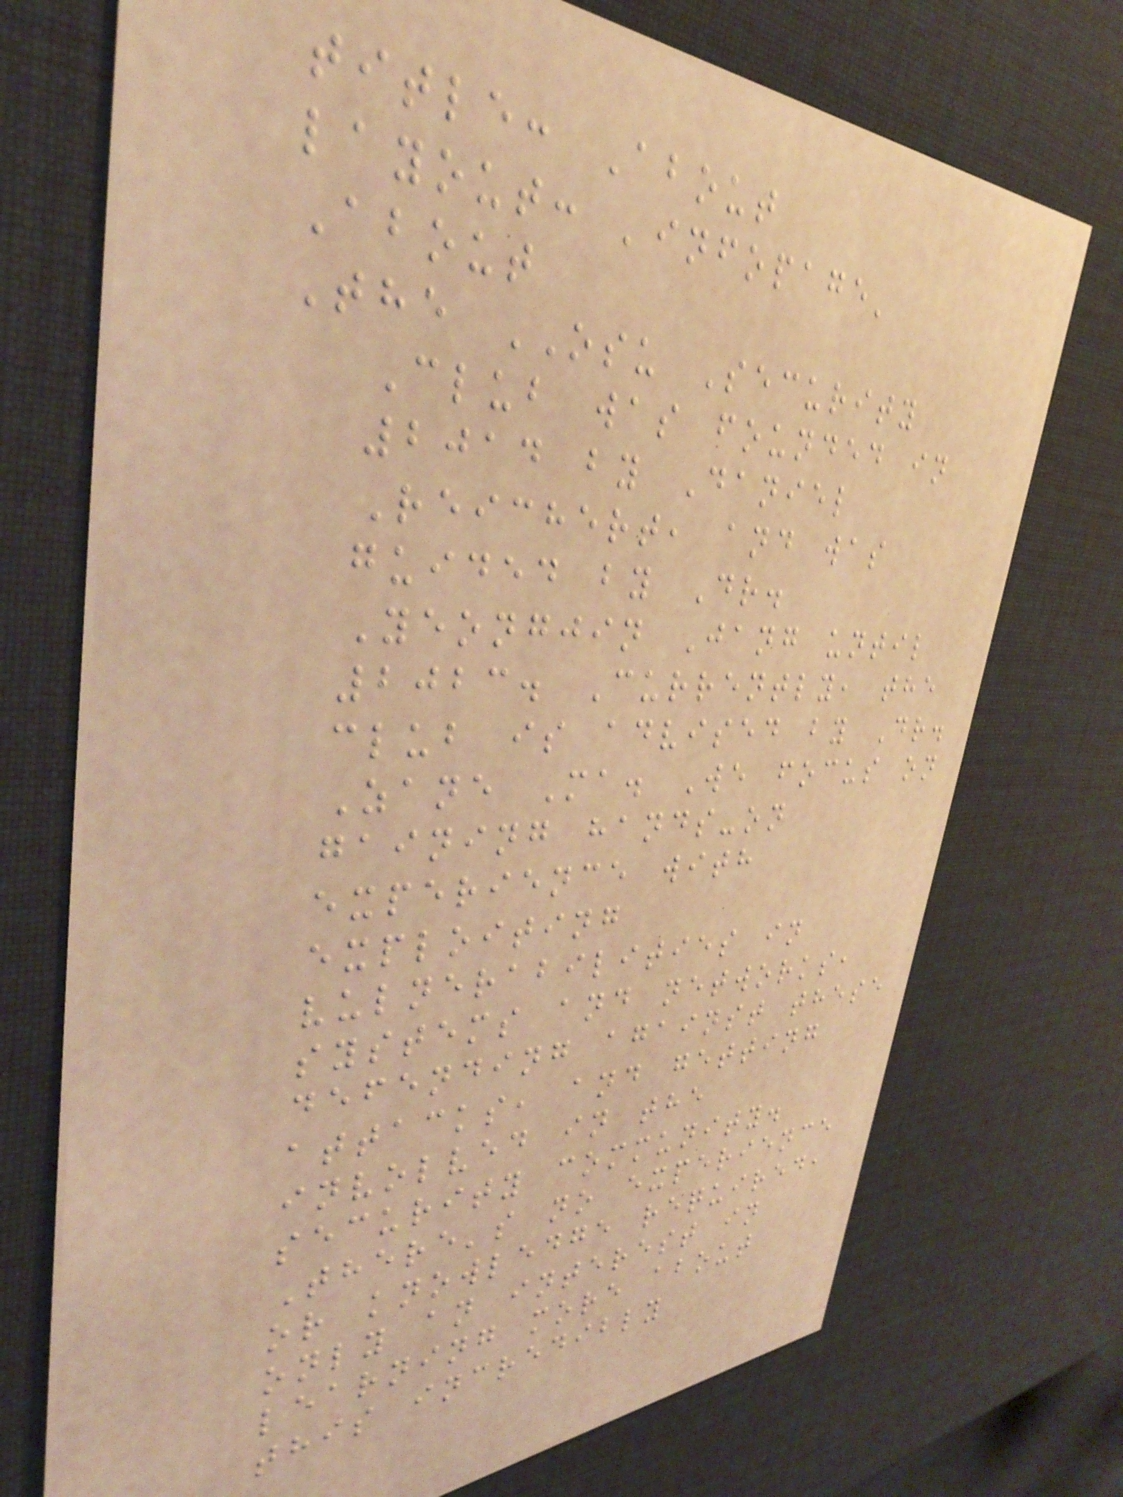title: About
layout: 'infopage'
About
The OSU Security
Club was founded in
2014 by Daniel
Reichert, and was
guided by Dr.
Yeongjin Jang until
2023. Currently, the
club is advised by Dr.
Zane Ma. We focus on
gaining hands-on
experience with
exploiting
vulnerabilities in
systems and networks,
defending against these
attacks, and getting
involved in the
security community.
There's no experience
or knowledge required,
only an interest in
learning more about
this incredibly
